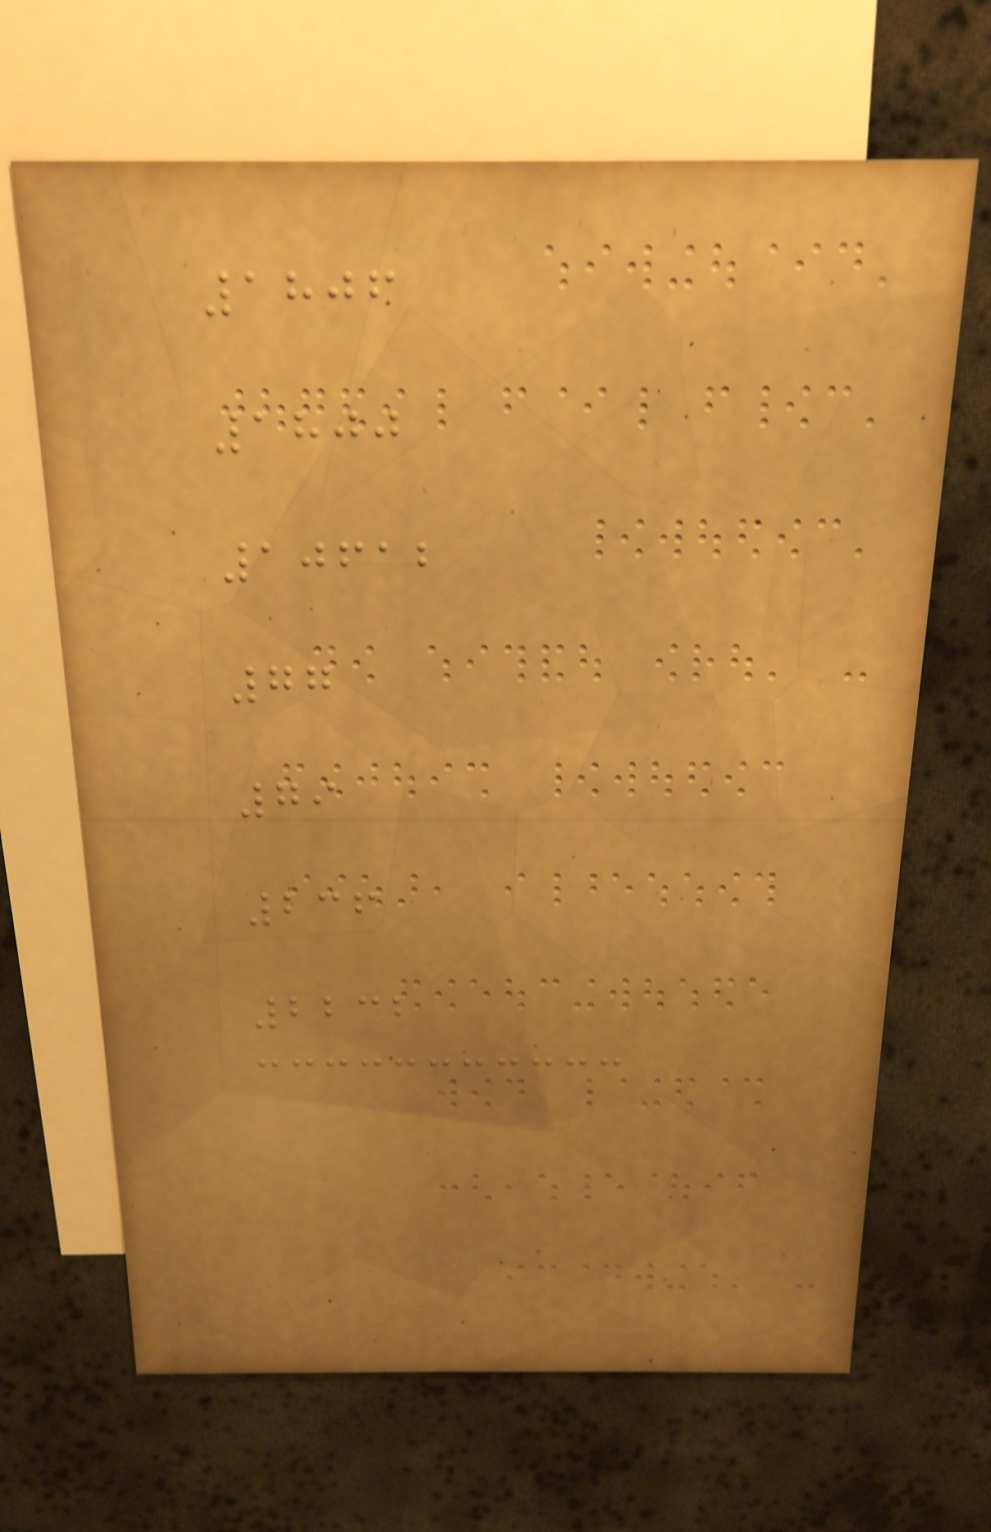1806
1800
10612
77
79
236
2232
